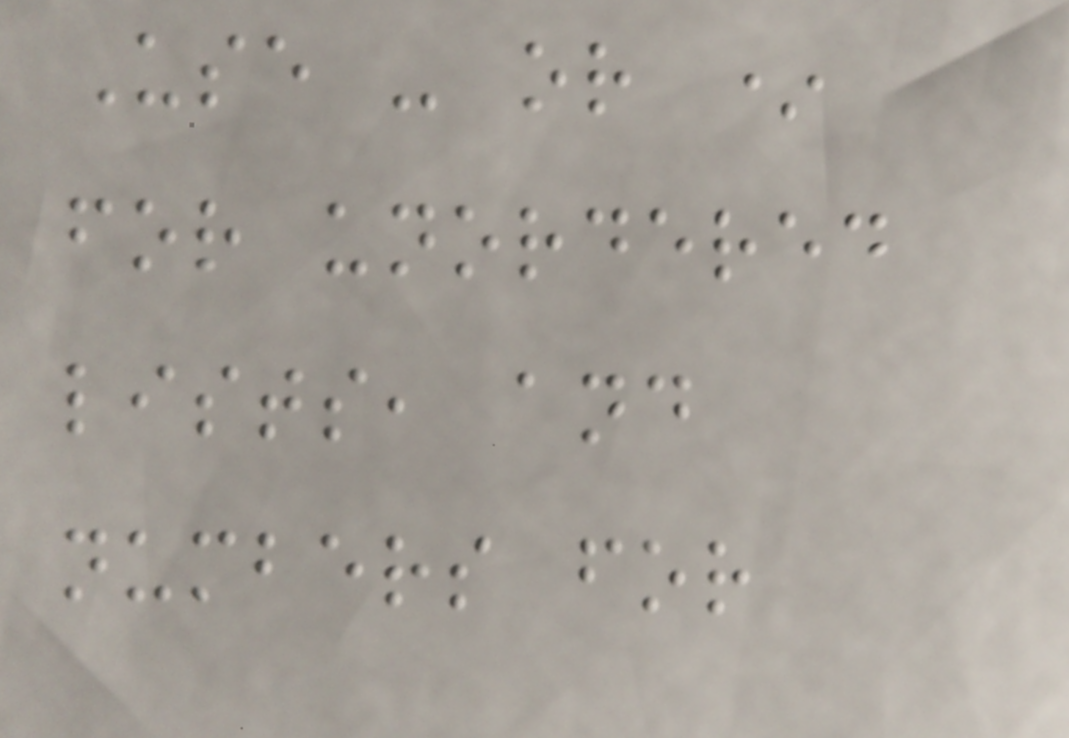Use - or *
for unordered
lists, and
numbers for
